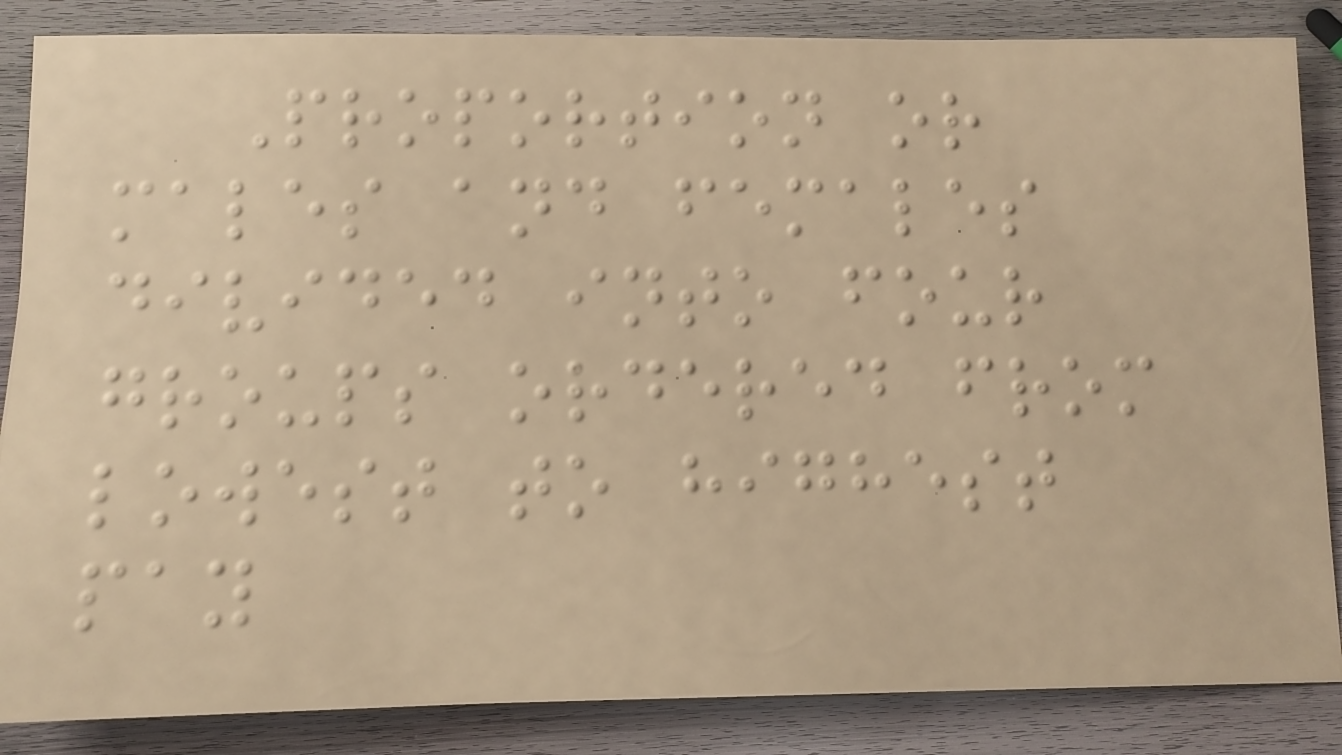Proportion or
males and females
divided into four
groups ordered from
lowest to highest
pay
